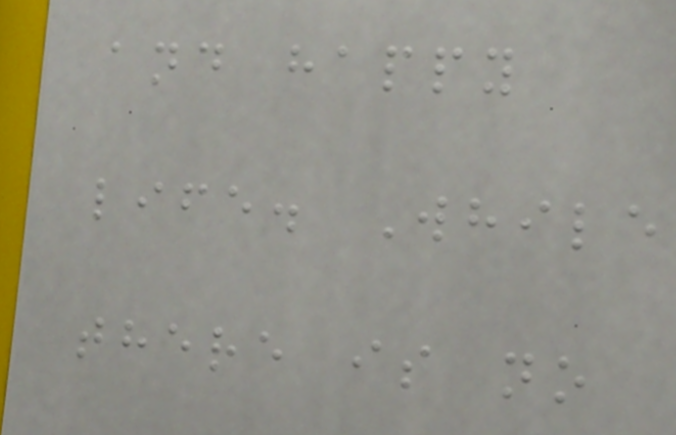and happy
life. While
there is no
